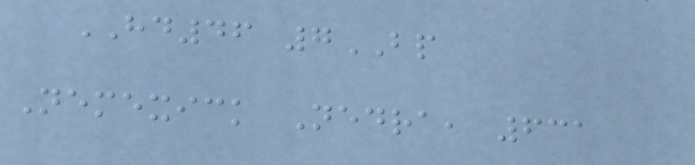HD46 7BP
Nemexick Nedra, 631
